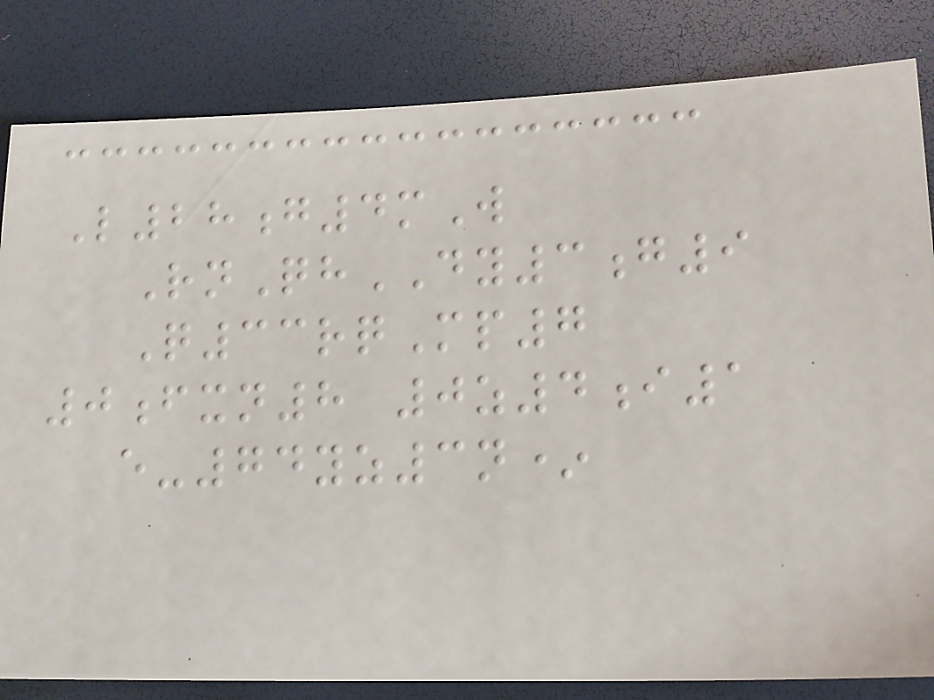L28g4mW
RnQhDY3g9
Q33rqMp7
0fxn8 0z4i1
e-74yz3n*
